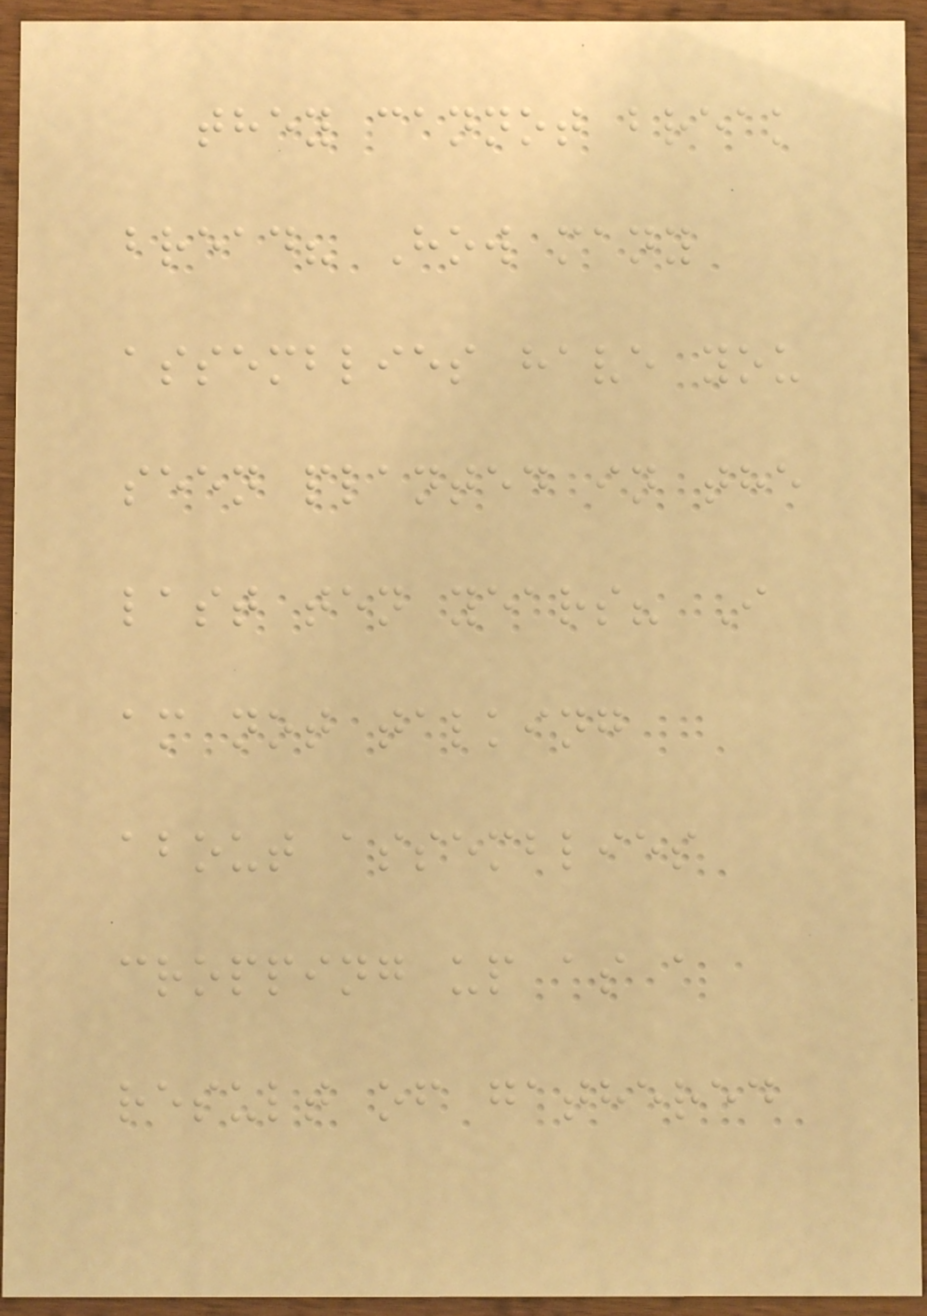they cannot break
bread? How many
assemblies have you
seen planted in the
last ten years? I
am not talking
about assemblies
cropping up as a
result of gathered
